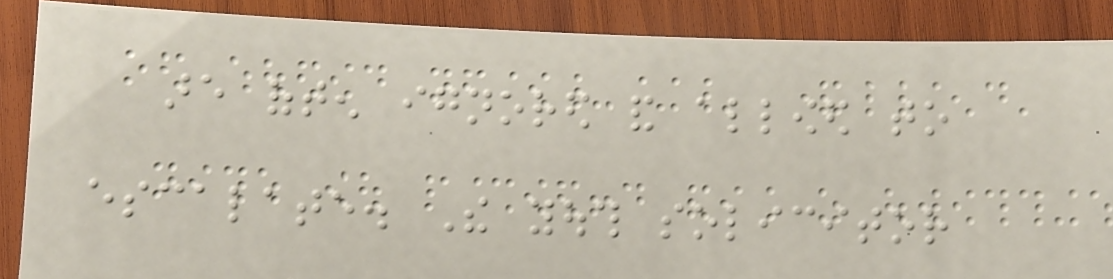are often ignored and allowed to
escalate. The youth solicitor
